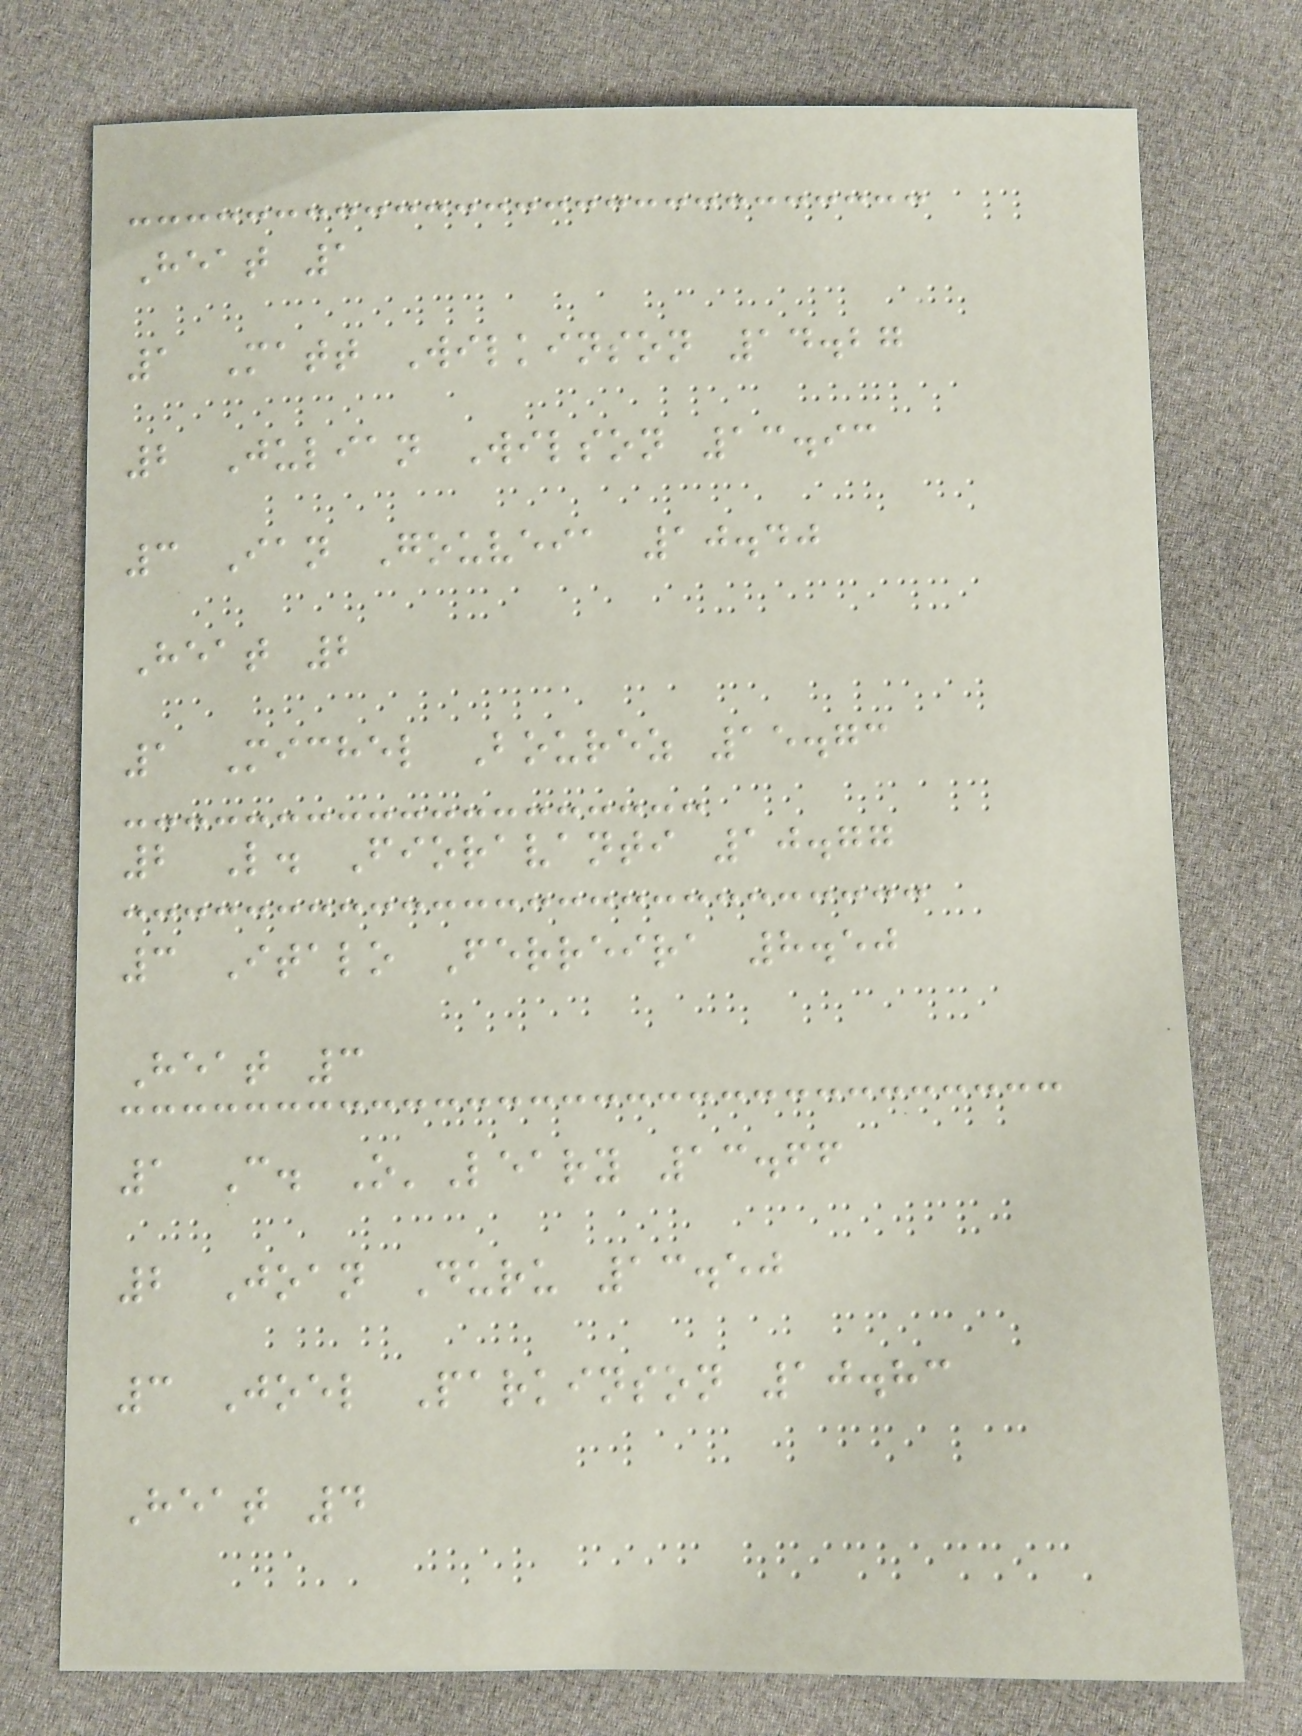Heat 1
1 Matt Wilkinson 14.27
2 Julian Wilson 13.93
3 Ian Gouveia 10.40
Heat 2
1 Michel Bourez 15.73
2 L. Fioravanti 10.77
3 Italo Ferreira 8.50
Heat 3
1 C. O'Leary 13.66
2 Joan Duru 13.50
3 Joel Parkinson 10.83
Heat 4
